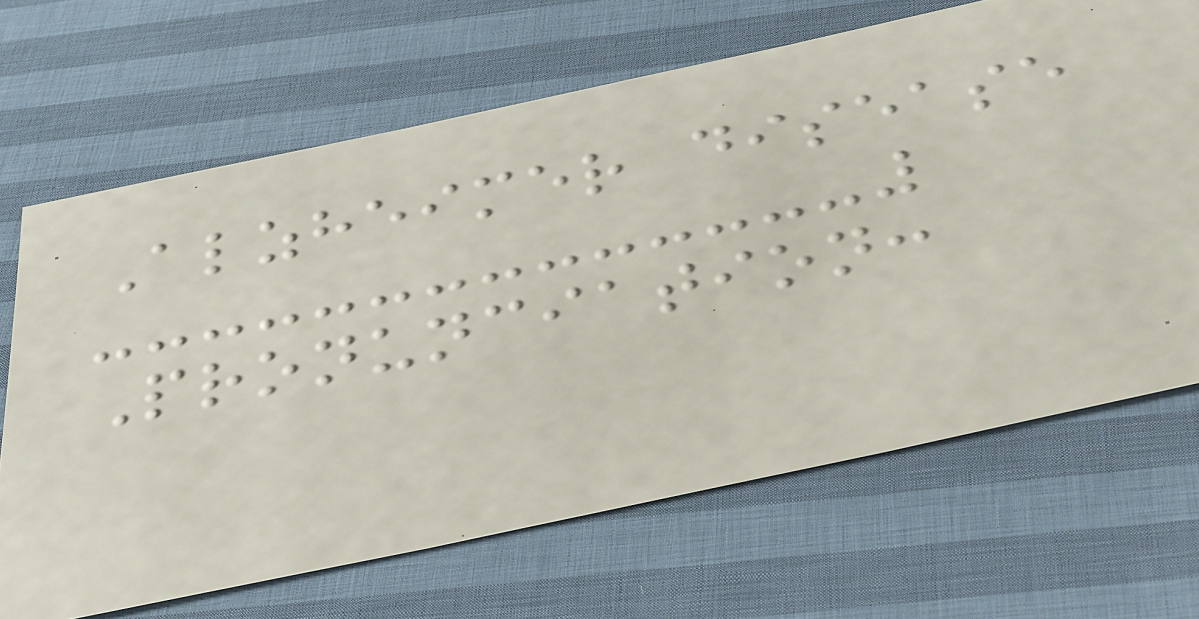Alzheimer disease
Pronunciation:
